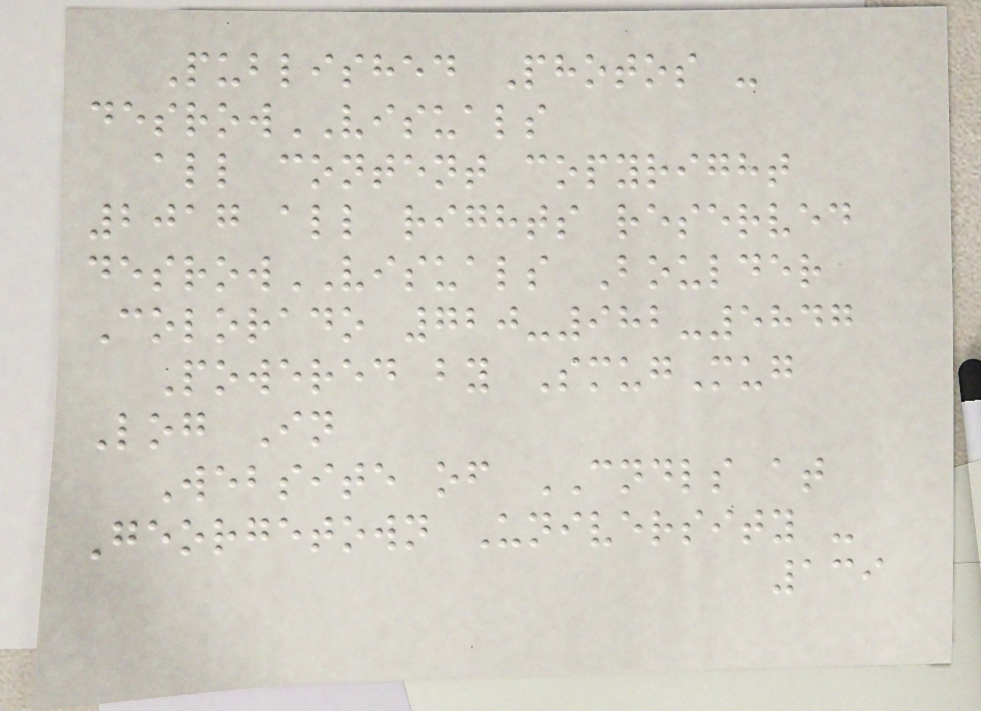Published Photos -
desrowVISUALS
all content copyright
2017 all rights reserved
desrowVISUALS Boulder
Colorado 720-982-5847
Powered by SmugMug
Log In
Website of CNDLS at
Georgetown University -
139
